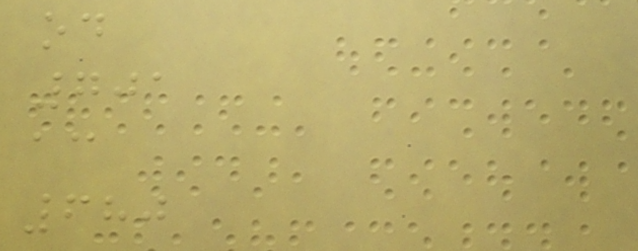od
701
ac
680
